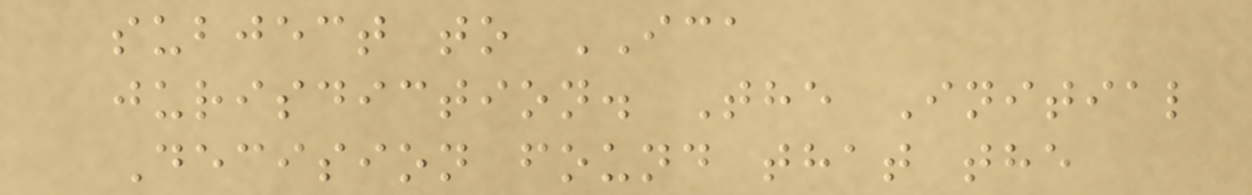subject to ICA
jurisdiction. The Initial
Decision found that the
